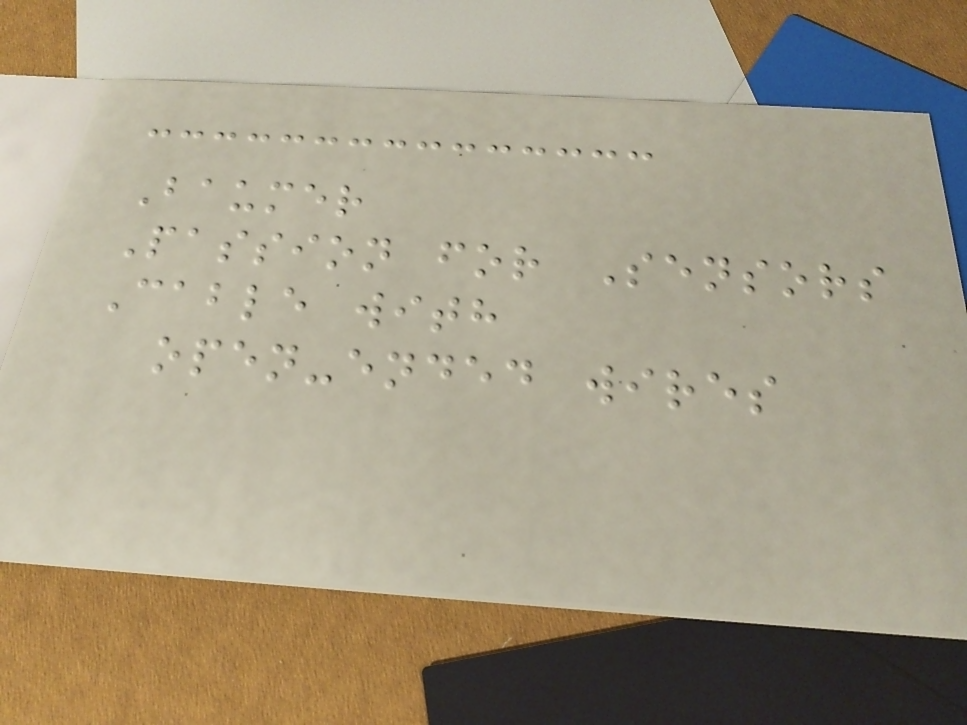Baumer
Passion for Sensors
Cable with
open-ended wires
